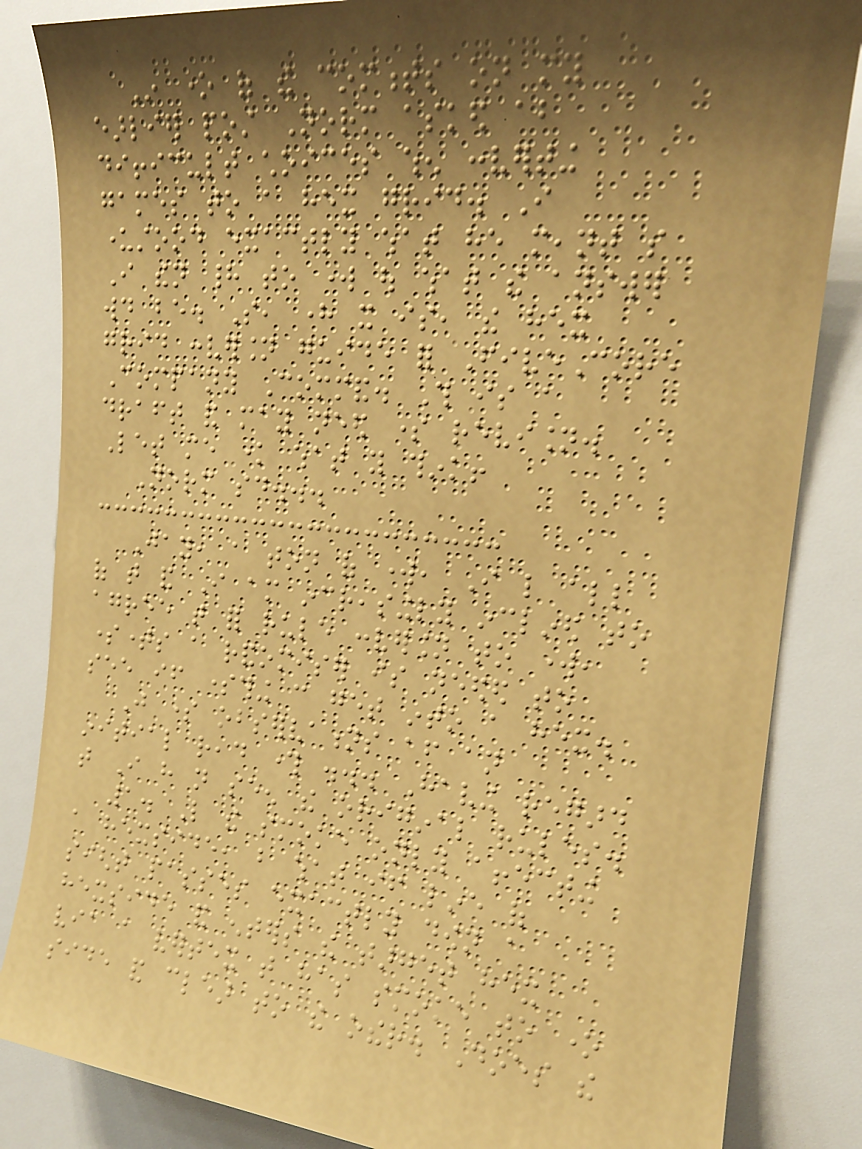In one of the comments on my
earlier post Norm asked about
difficult choices when converting
games to a hex grid. I
understood exactly what he meant so
I then had to work out what the answer
would be. So, here it is, the hex
grid conversion guide for FiveCore
Company Command. This is a
draft and may need some revision.
Let me know what you think!
Norm said...
Jay, a ton of work, I like all
of that and I am increasingly inclined to
agree that for rule conversion to work,
sometimes a randomiser is needed to
see if something can get into a hex.
Just some observations after an
initial read through ... Having regard
that I have not seen the original rules.
1. Like the smoke only affecting
a hexside, but what if line of
sight passes exactly down a
hexside and enters the target hex
via a vertex that has smoke to one
side and clear to the other. Does the
